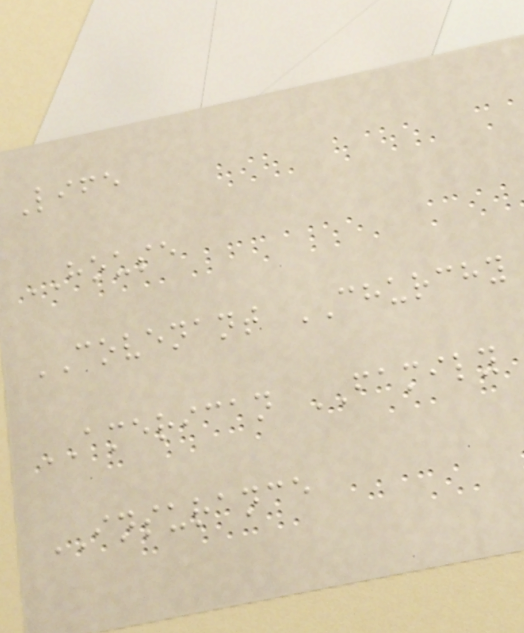Life
HOUSE
COVENANT CHURCHY
AMERICAN FAMILY
INSURANCE
